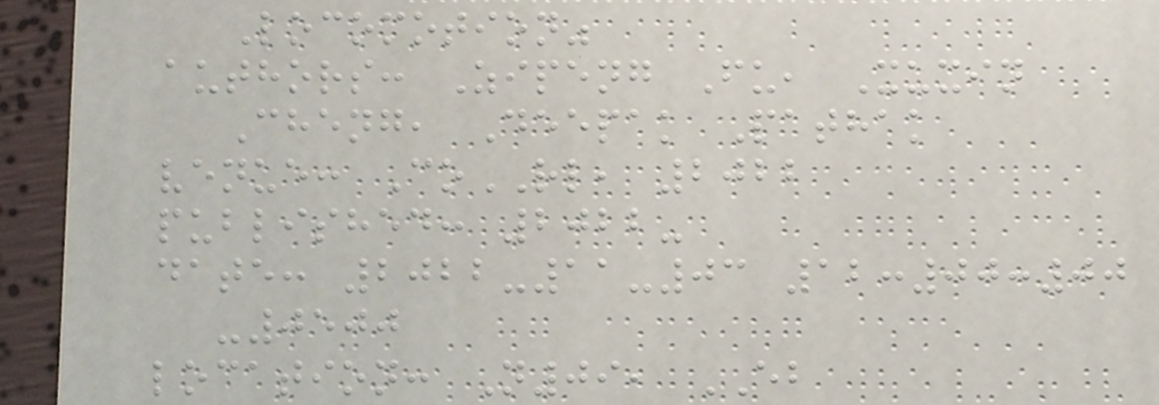Locomotion"
authors: Zipeng Fu, Xuxin
Cheng, Deepak Pathak
venue: CoRL, 2022
published: 2022-
date: 2022-11-03 12:00:00
-0500
location: N09, EB
